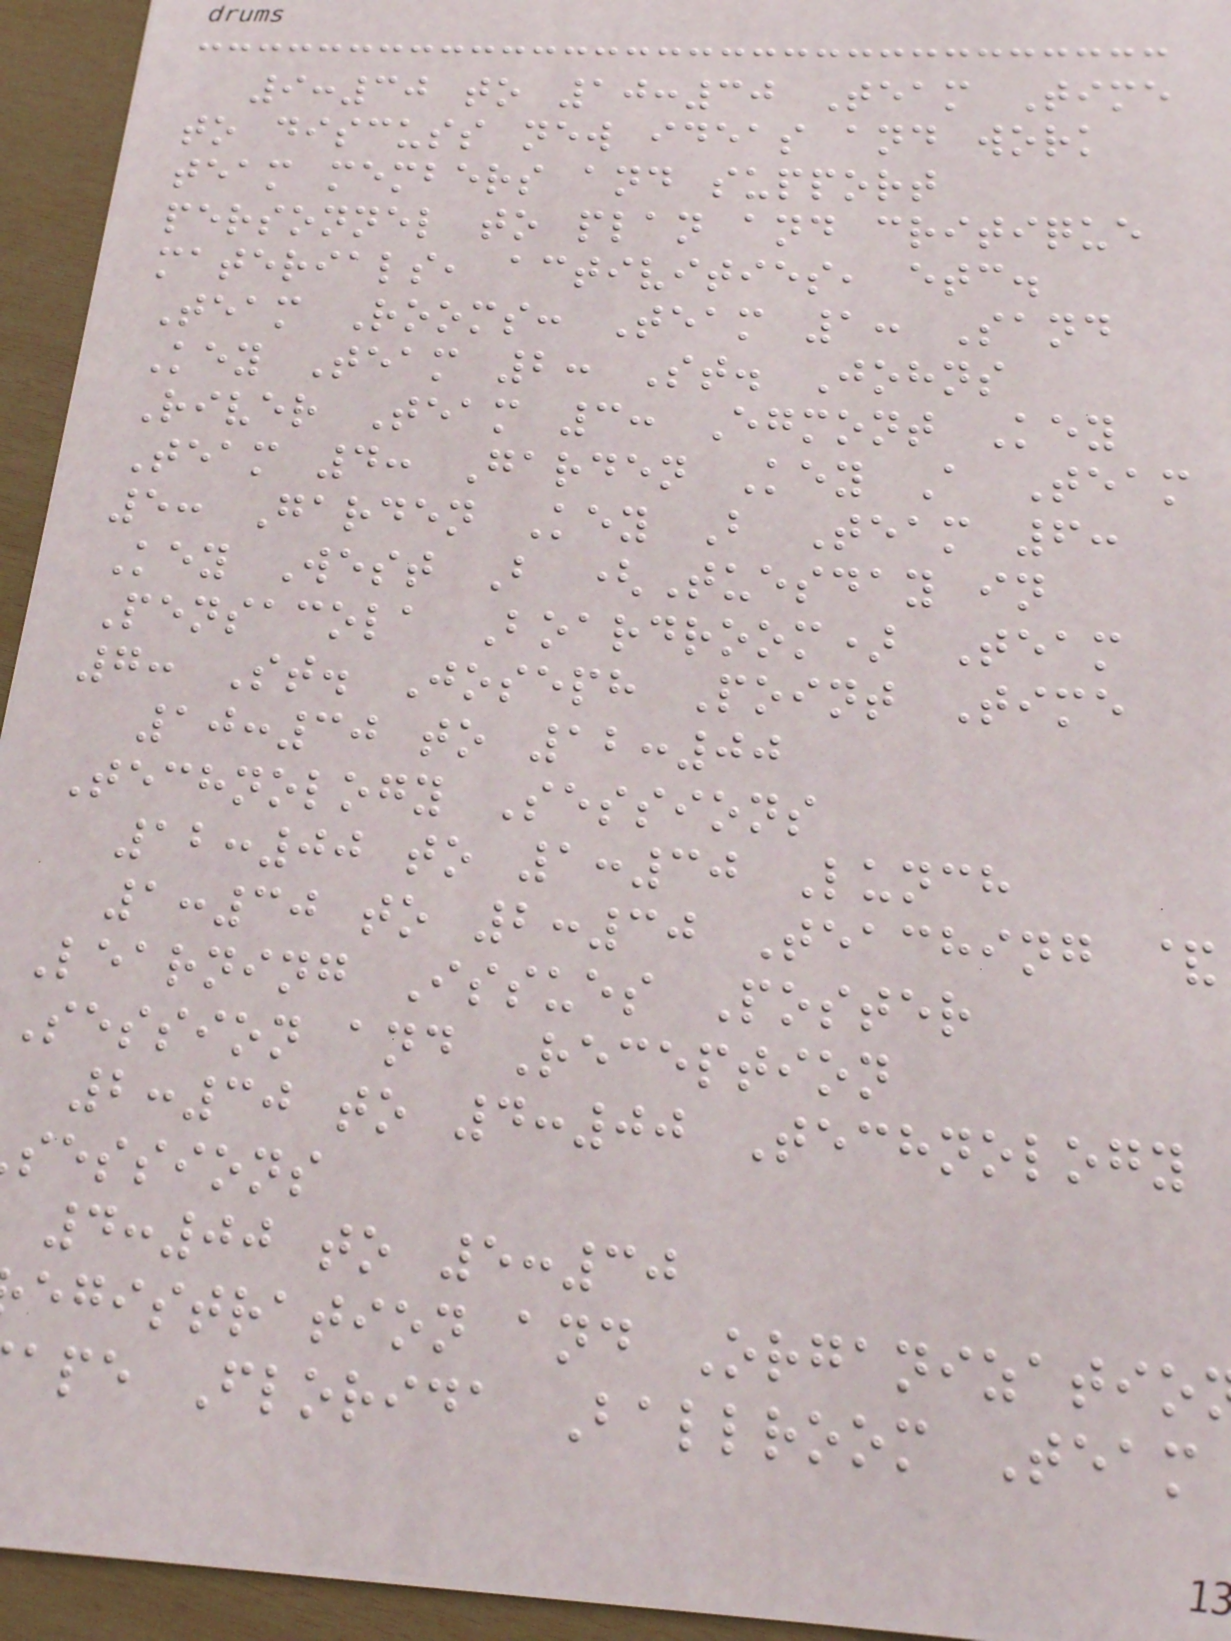9:30 to 10:30 Team Time
to discuss new ideas and work
team members and support
personnel to plan and critique
materials, activities, etc.
Team Rooms: Team 1: Sand
Key Team 2: St. Johns
River Team 3: Egmont Key
Team 4: Garden Key A Team
5: Garden Key B Team 6:
Key West B (Tuesday in
Pensacola Boardroom) Team
7: St. Joseph Point Time
10:30 to 12:00
Technology Sessions
12:00 to 1:30 Lunch
1:30 to 2:30 Teaching &
Learning Issues Poster
Session and Reception
2:30 to 4:00 Technology
sessions
4:00 to 5:30
egistration and Organizatio
ape Florida Ballroom Team
